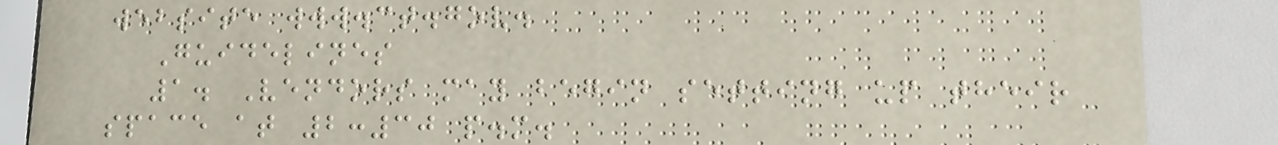website www.ct.gov.
Guidelines
1. Vendors may begin setting up their
space at 2:30 p.m.
